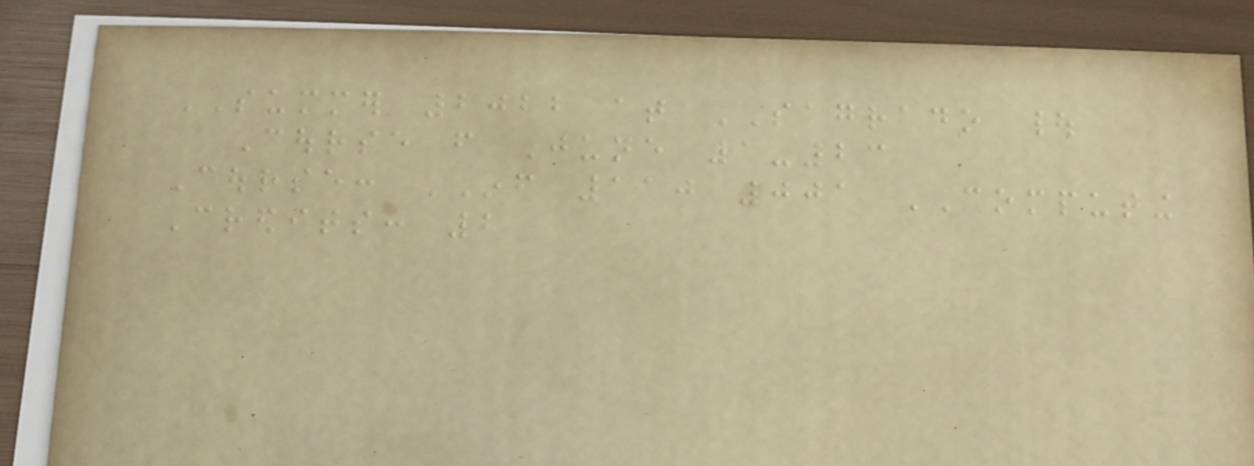SUMMER 2022 at SAGRADO |
Course from June 1-23
Course: INF 110 001 COMPUTING
Credits: 2
